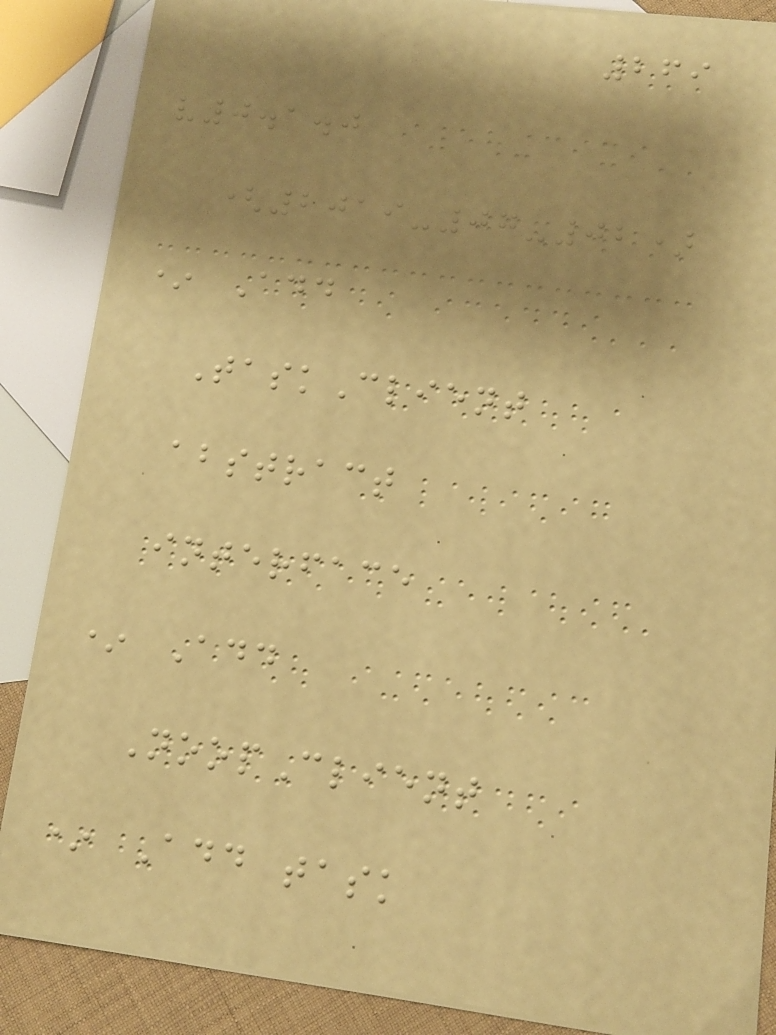269
v0.1.0
(2019-07-02)
* Add
TaskClient
abstract
interface
* Add
NoopClient
* Add task
